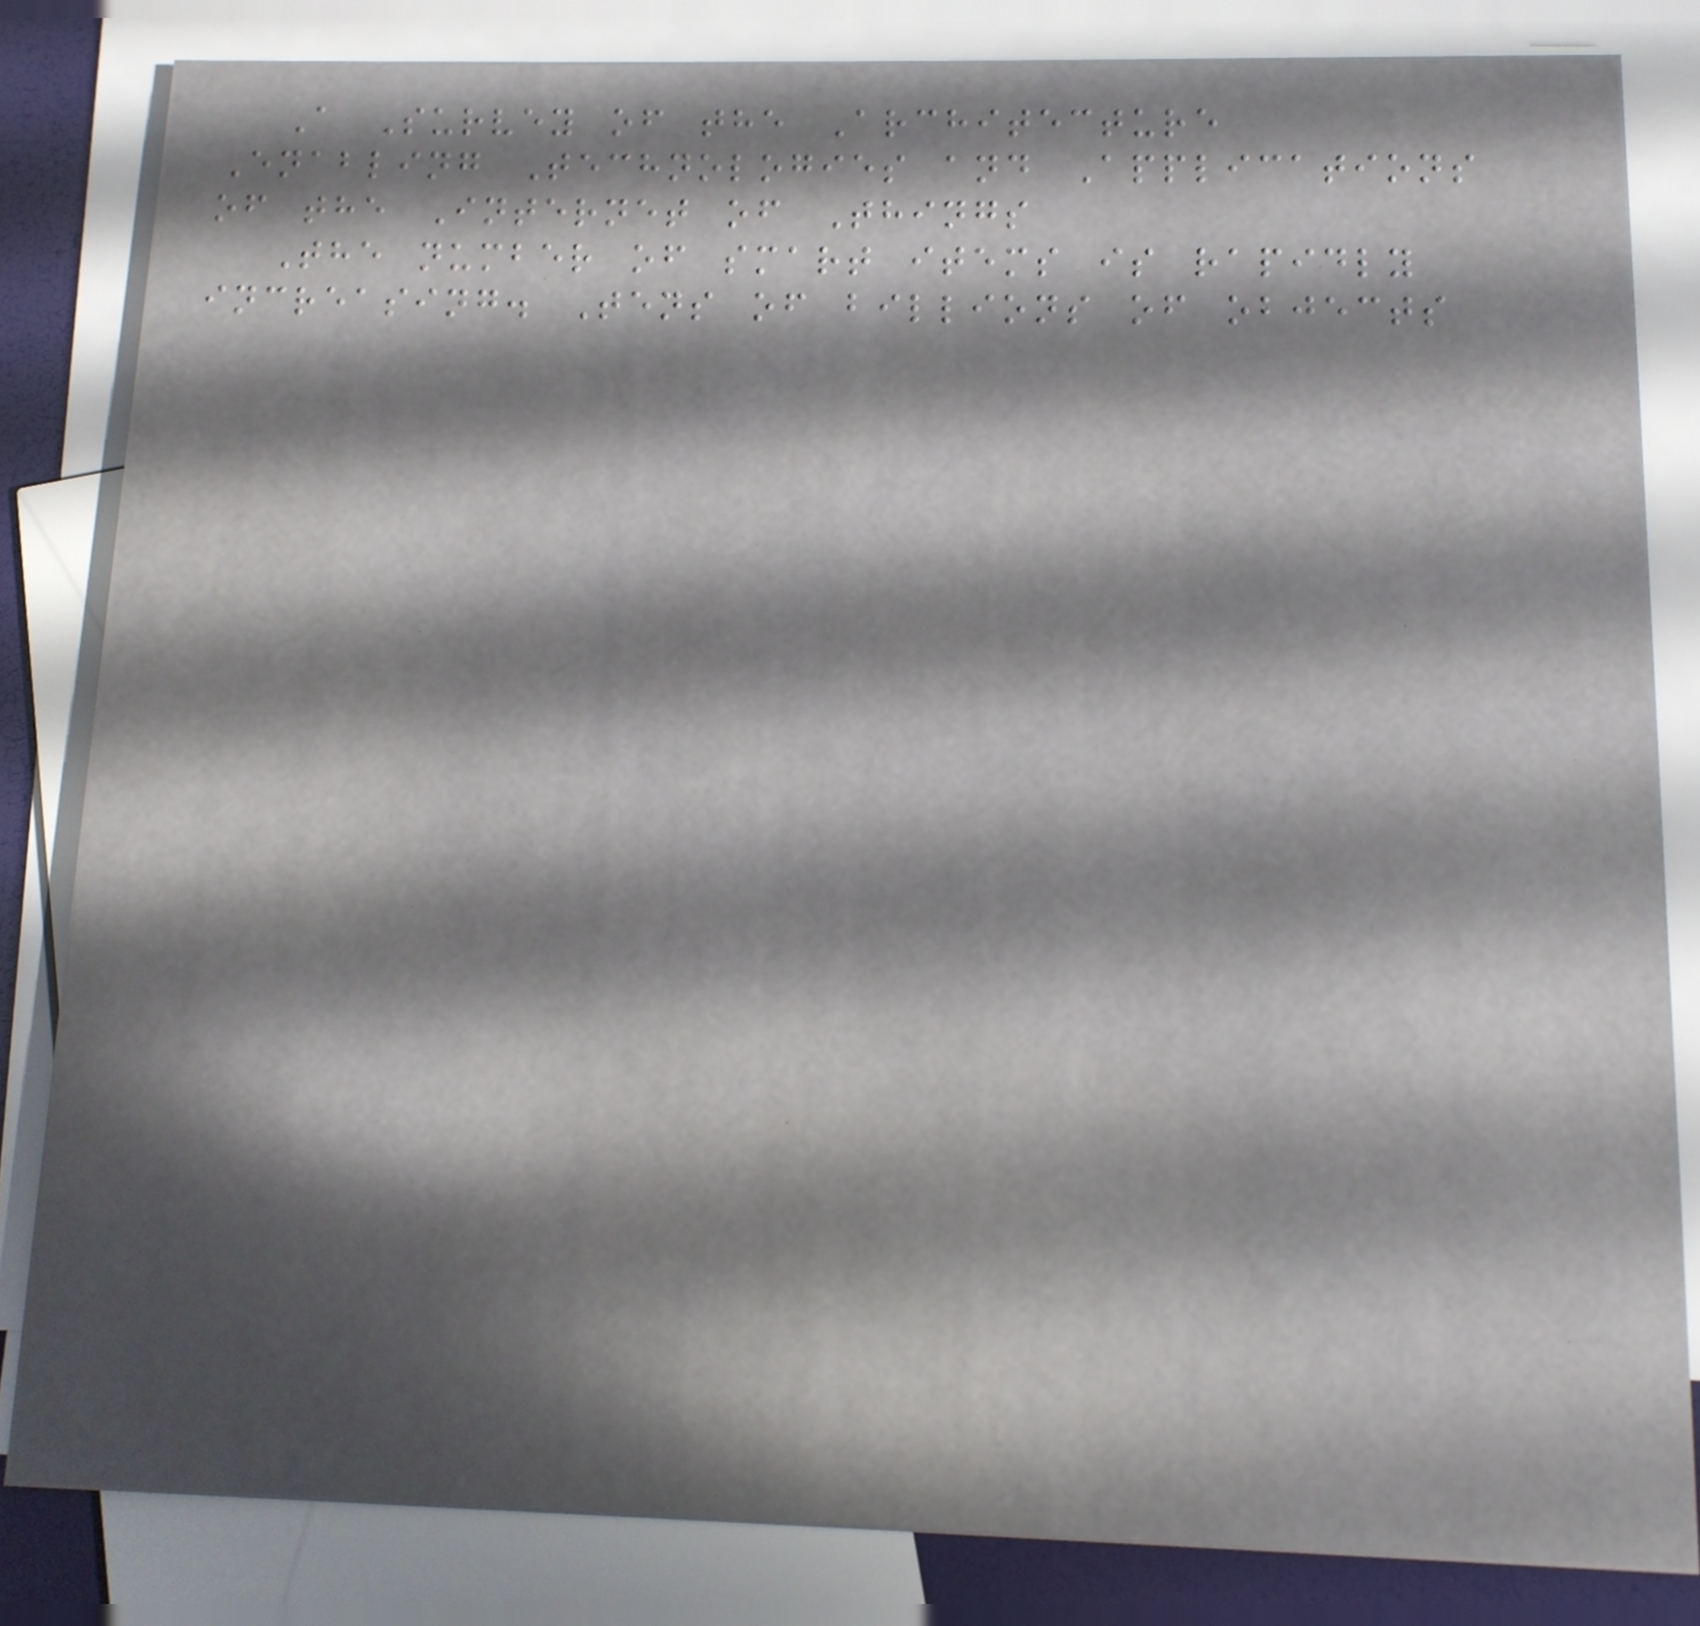A Survey of the Architecture
Enabling Technologies and Applications
of the Internet of Things
The number of smart items is rapidly
increasing. Tens of billions of objects
